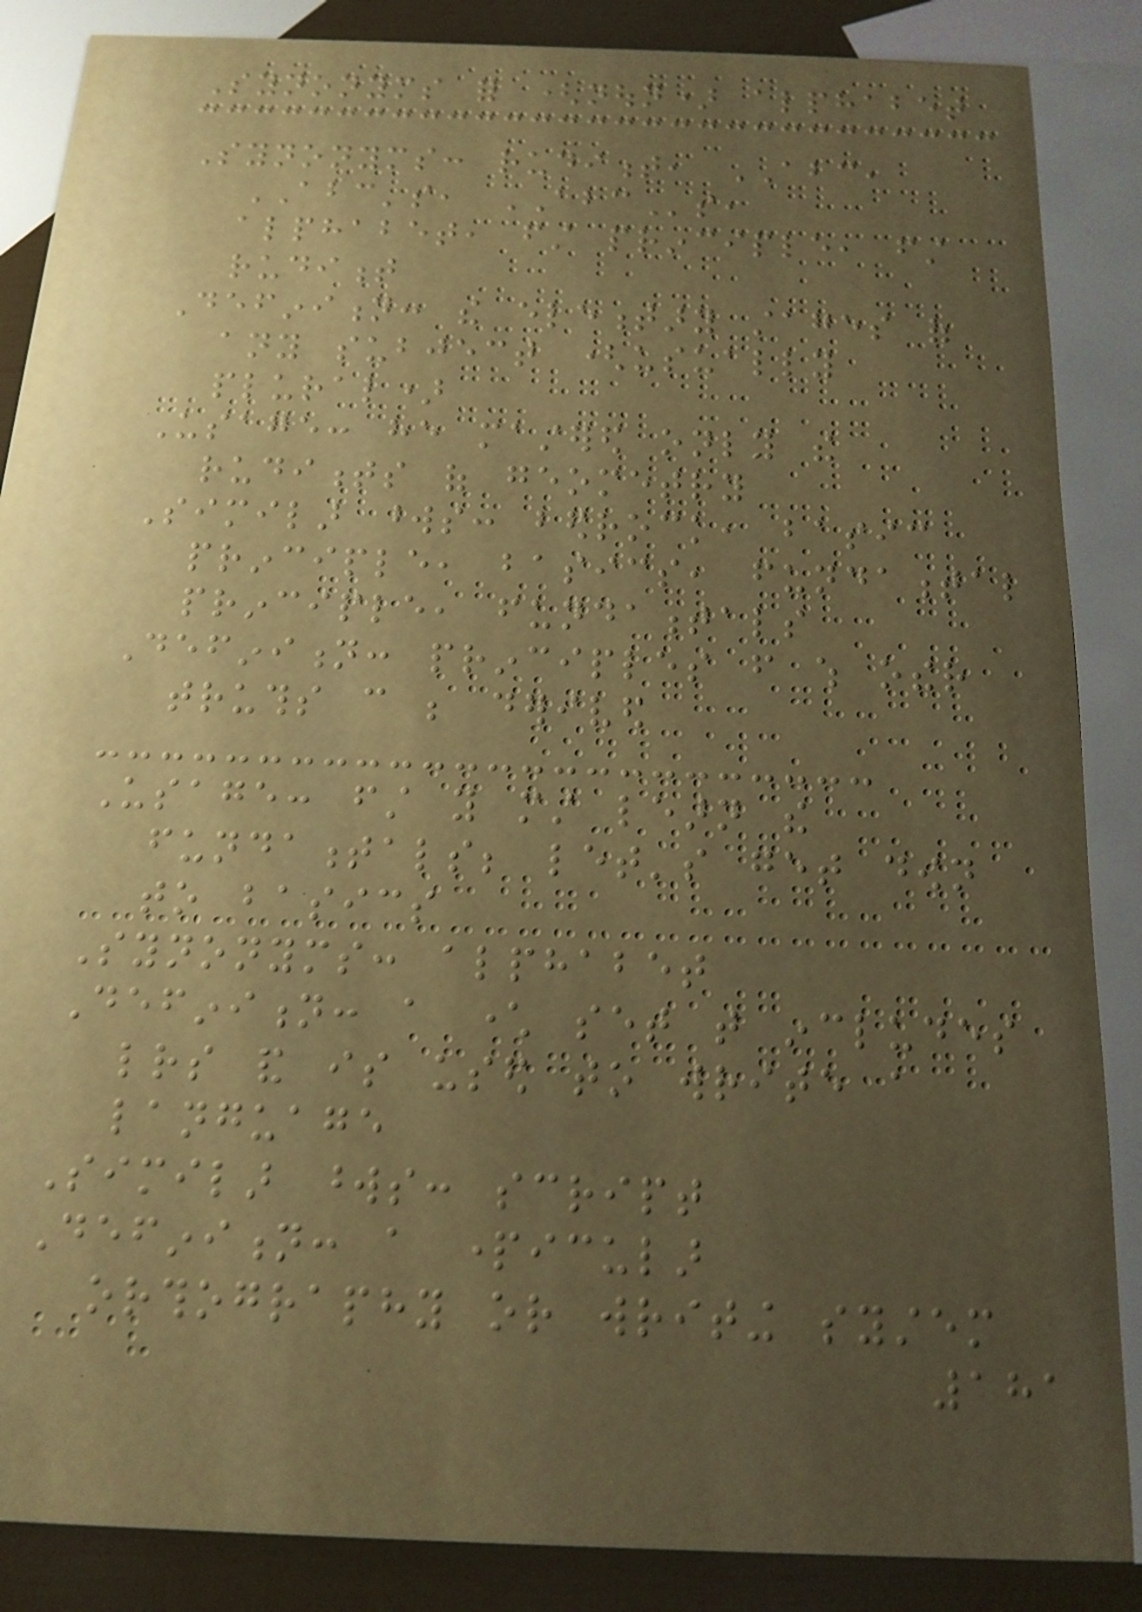Synonyms for (noun) alphabet
Synonyms: rudiment, ABC,
ABC's, ABCs,
alphabet, first principle, first
rudiment
Definition: the elementary stages of
any subject (usually
plural)
Usage: he mastered only the
rudiments of geometry
Similar words: bedrock, basic
principle, basics, fundamental
principle, fundamentals
Definition: principles from which other
truths can be derived
Usage: first you must learn the
fundamentals; let's get down
to basics
Synonyms: alphabet
Definition: a character set that includes
letters and is used to write a
language
Similar words: script
Definition: a particular
orthography or writing system
181
